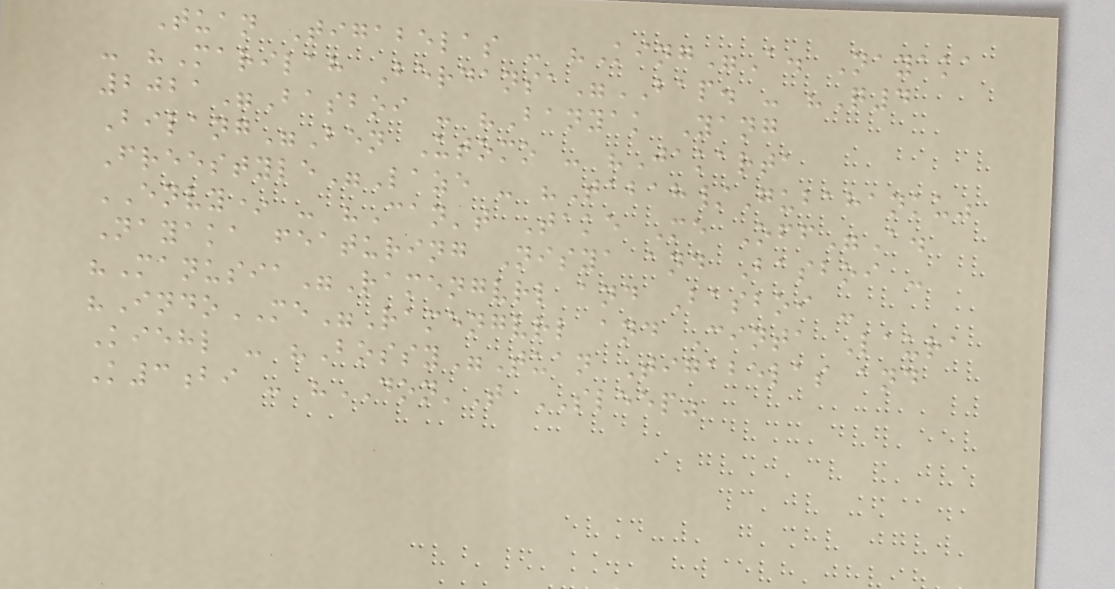Tuan Tigabelas - "King"A. Nayaka
- "Marilah Berdansa"BAP. - "Q4
2021"Basboi - "Banyak Yang
Bilang"Ben Utomo - "Jakarta
Freestyle"Laze - "Tabah/Gubahanku"
ENVY* - "Can't Take Me Off"A.
Nayaka featuring Nisya and Basboi -
"Manusia"Ramengvrl and Basboi -
"IndoME"Ramengvrl and Cinta Laura
Kiehl - "Bossy"Tuan Tigabelas and
K3bi - "DON'T SLEEP"
